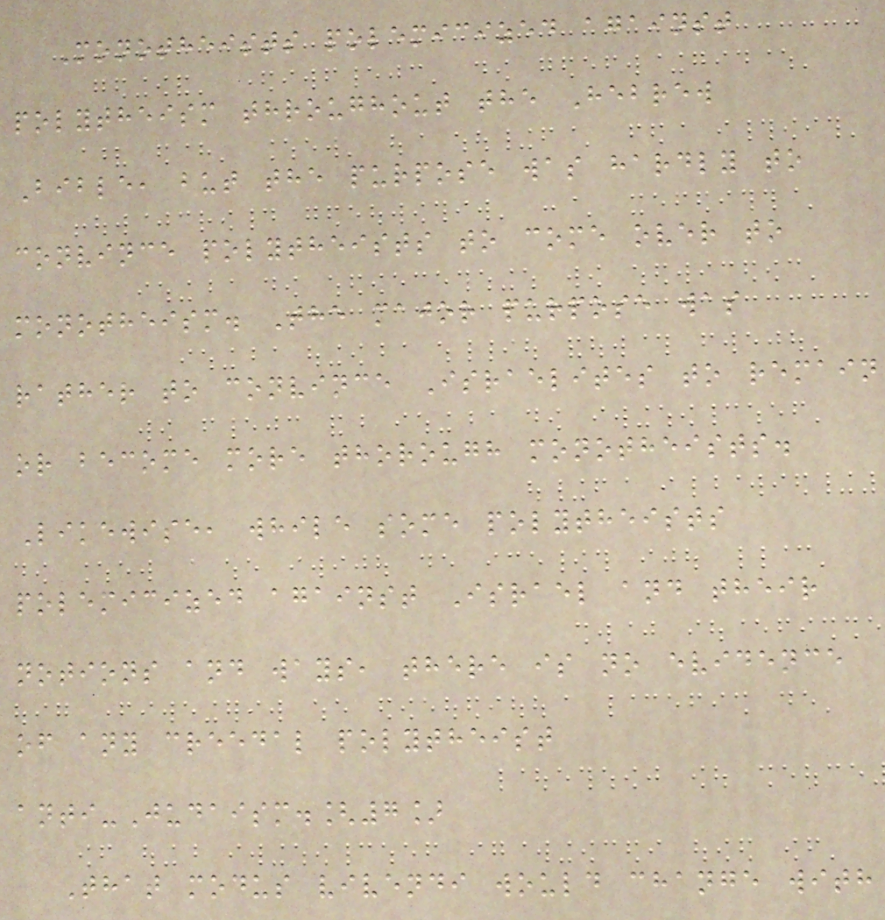Monotheists polemicized against
polytheism throughout the Hebrew
Bible, but the purpose was hardly to
convince polytheists to come over to
monotheism. The major purpose was
rather to convince Israelites to remain
or become more thorough monotheists.
Likewise, while some polytheists
polemicized against Israel and their
notions and ways, there is no evidence
of any creedal polytheist
anti-Judaism.[7]
That modus vivendi would change with
